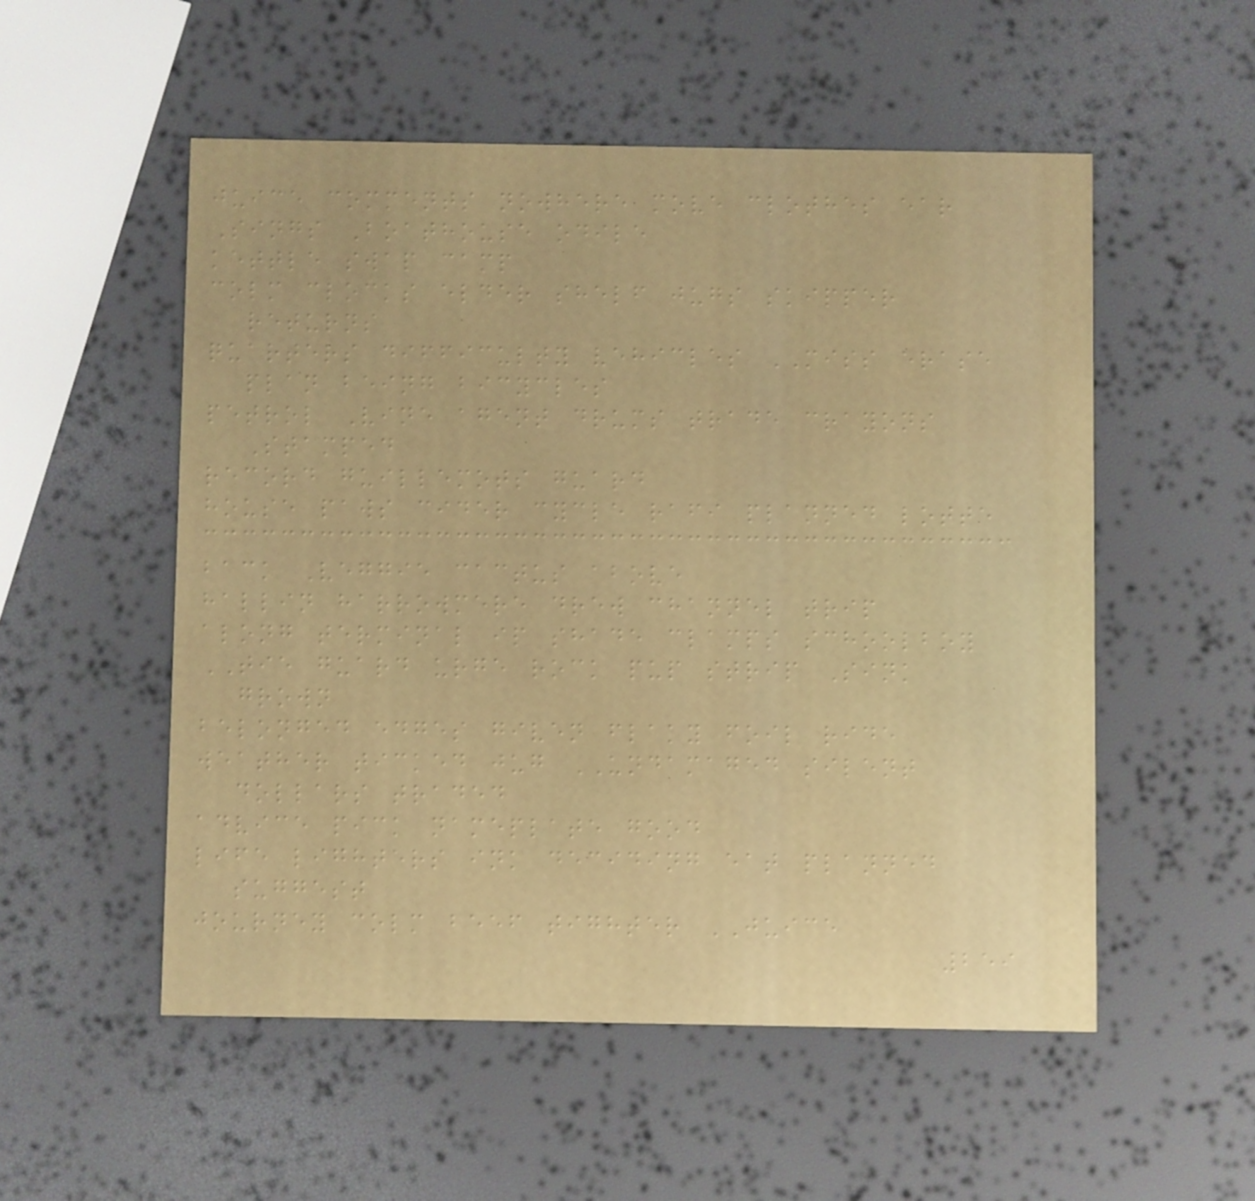juice comments nowhere move clothes ear
Sings Boathouse odile
kettle swap camp
colm clocks elder shelf jugs skipper
returns
quarters difficulty vehicles MISS erase
plan being bicycles
petrol Vine agent drums trade crayons
Stamped
record guillemots guard
house paws cider cycle rafi planned lotte
back Veggie cactus above
hallin harrowmere drew channel trip
along terminal ip shade clamps schoolboy
TIE guard urge rock pup strip Sink
grown
belonged edges given flaky foil ride
weather ticked jug UNDAMAGED silent
dollars traded
advice pick nameplate good
life lighters ink deciding eat planned
suggest
journey colm beef tighter JUICE
259
